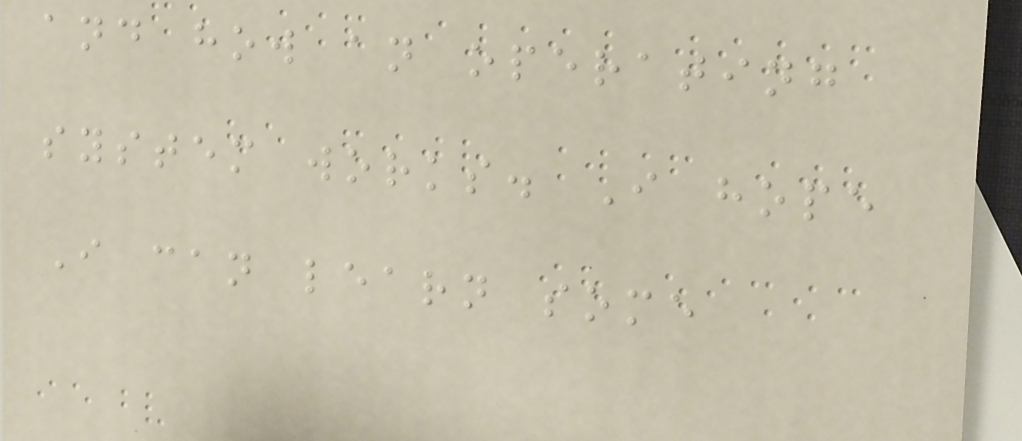and how an operating
system works. I hope
I can learn some
